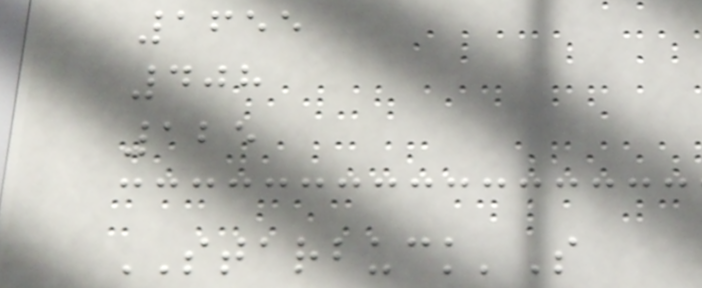1655
408
125
STARBUCK'S
